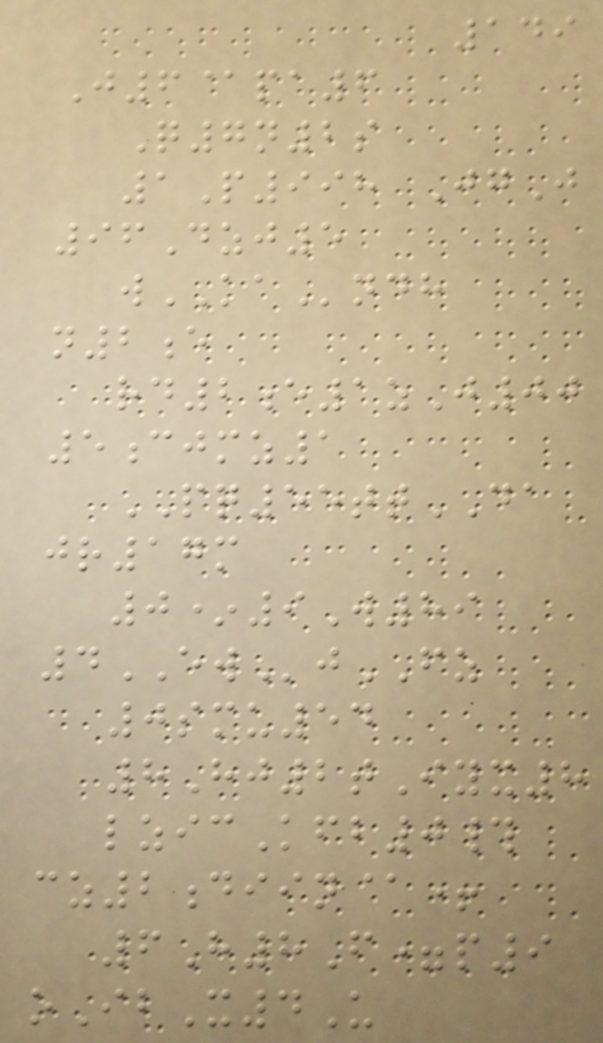149
J6@pa6
Q7n2s
1P998 JgJ
96Dzj5
wKAndh
n2e
rd2e1zJ00
5cjmz1
PQ55ttDA
jr17m
0*9W89
4EWjFZ
0smu54
8Hj2tIyx8
lzicKfb0#
cz2diin@+
6H8F=p9
oIbX4U
